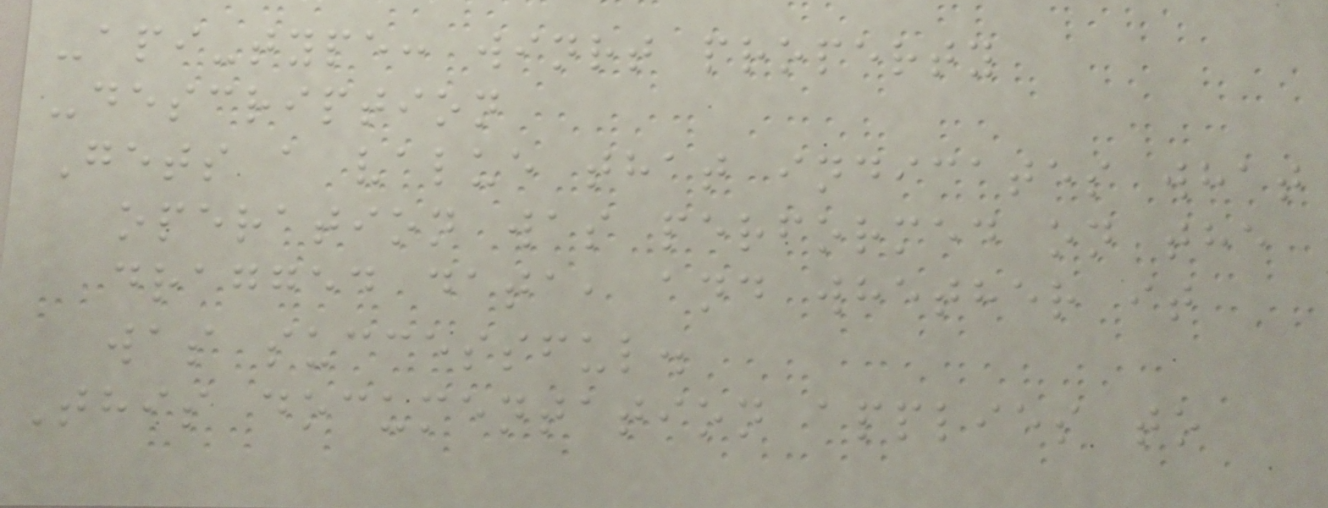-api-type: winrt property
-description
Gets a value that indicates what
operation was performed on the
dragged data, and whether it
was successful.
This documentation applies to
